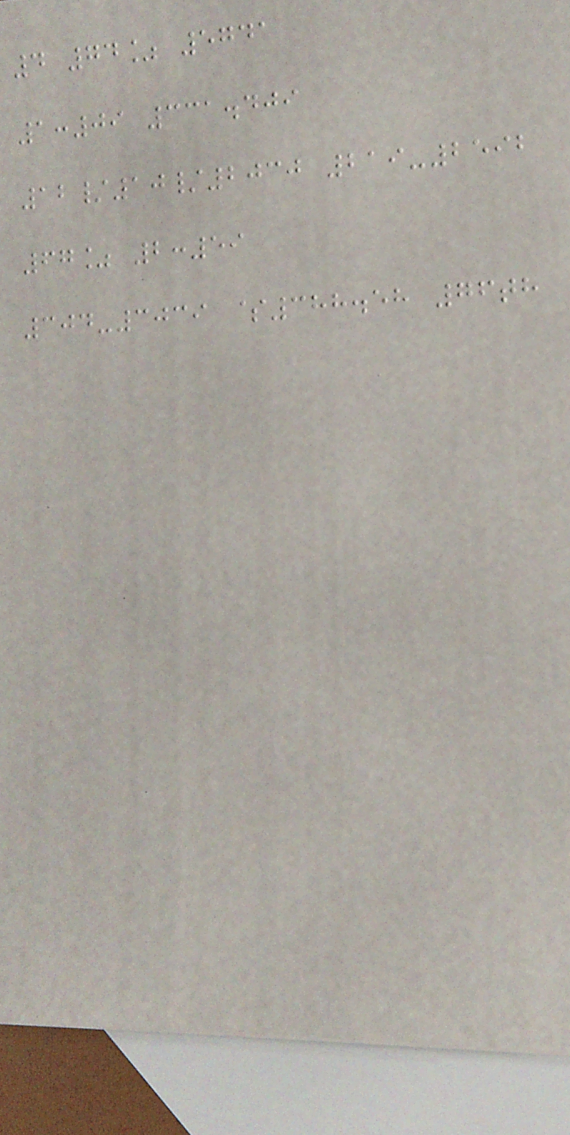4 74% 5741
1:09 331.409
12/10/2030 219-2592
67% 2:59
304-3039 $388.58 76th
